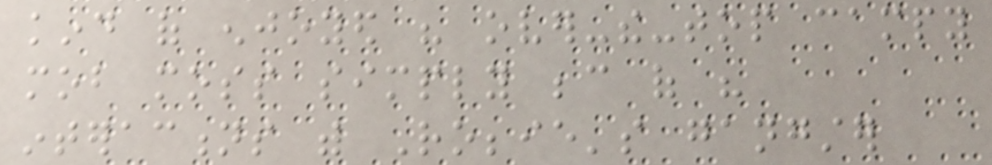kind of enjoyed his over-the-top campy
mob moss simply because of his
interactions with Robbie's gangster
